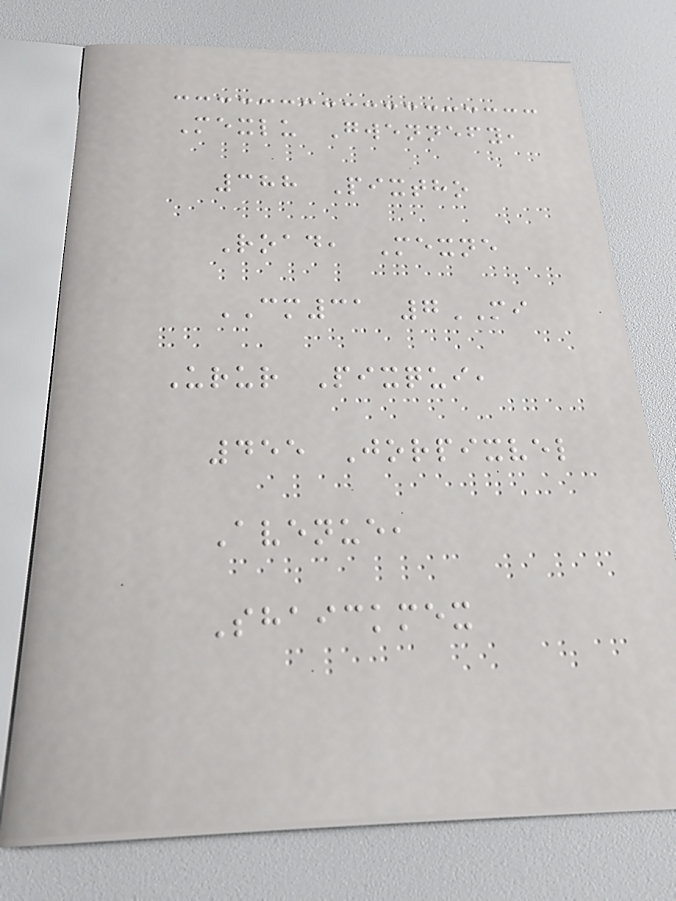Mexlu Gwennefy,
388 Pixtho
Road, Mexne
CM31 7MI
Urur Pixqui,
455 Jorpixvel
Avenue,
Shaickmex
